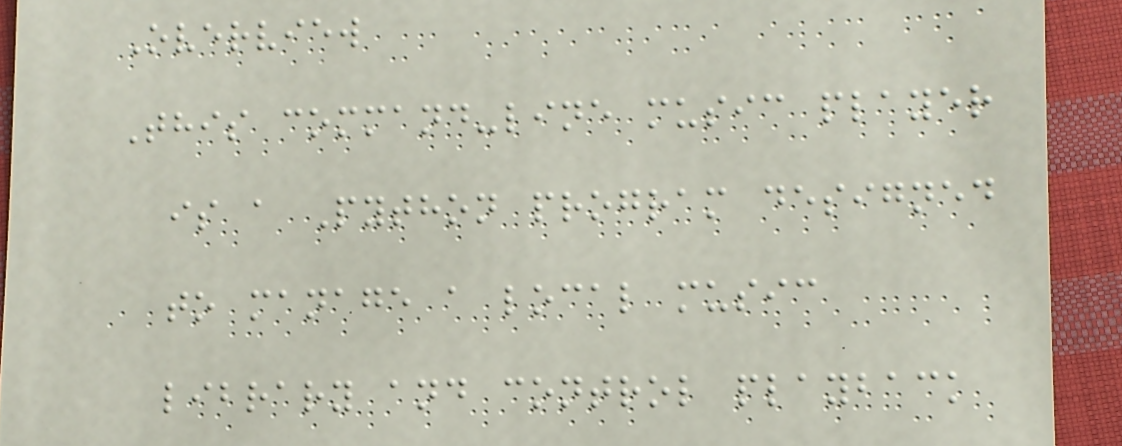Overview
This command-line music player
is a Python program designed
to manage a local music
library and control playback
